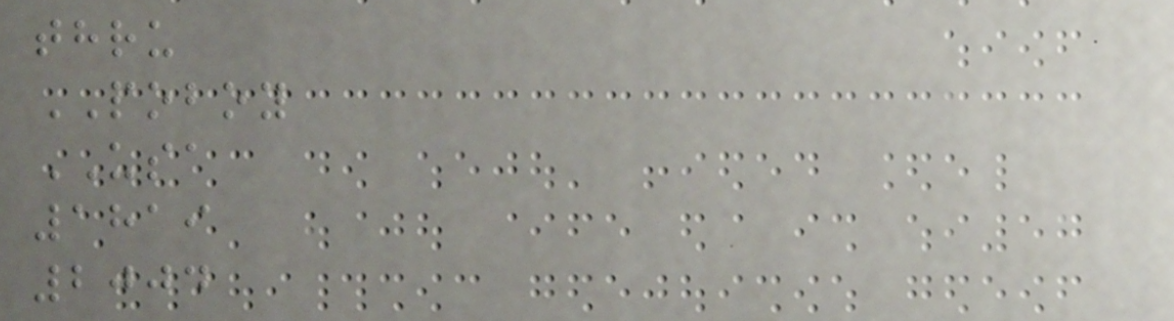thru
POBOY
USA
1819
2004
